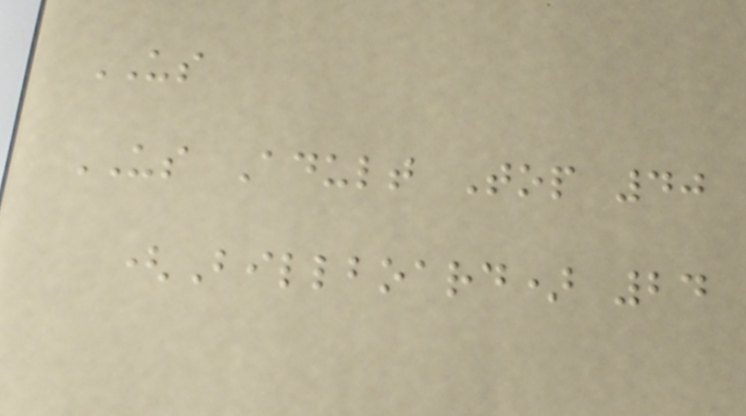US
US Adult Top 40
(Billboard) 24
